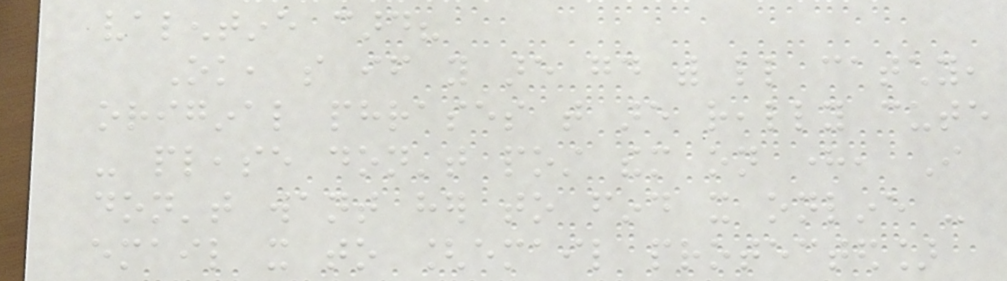valentine card?
Ok, so if you are good with little catchy,
original phrases that are really cute
- please don't post them on here, I
don't want her to find it online -
email it to [email protected]
